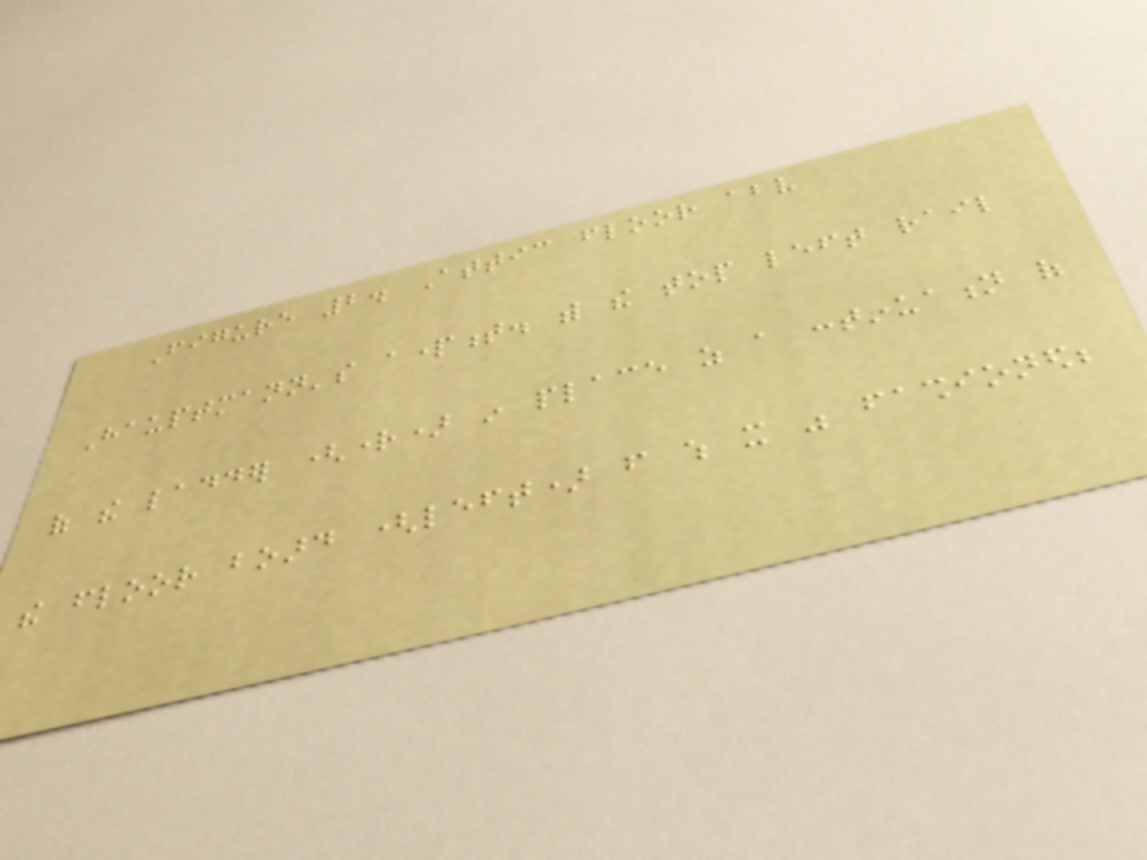Figure 2. Attic floor above
Hauptmann's apartment. with the top left rail
of the ladder (right) in place as a continuation of
the floor board (left) from which it was fashioned;
